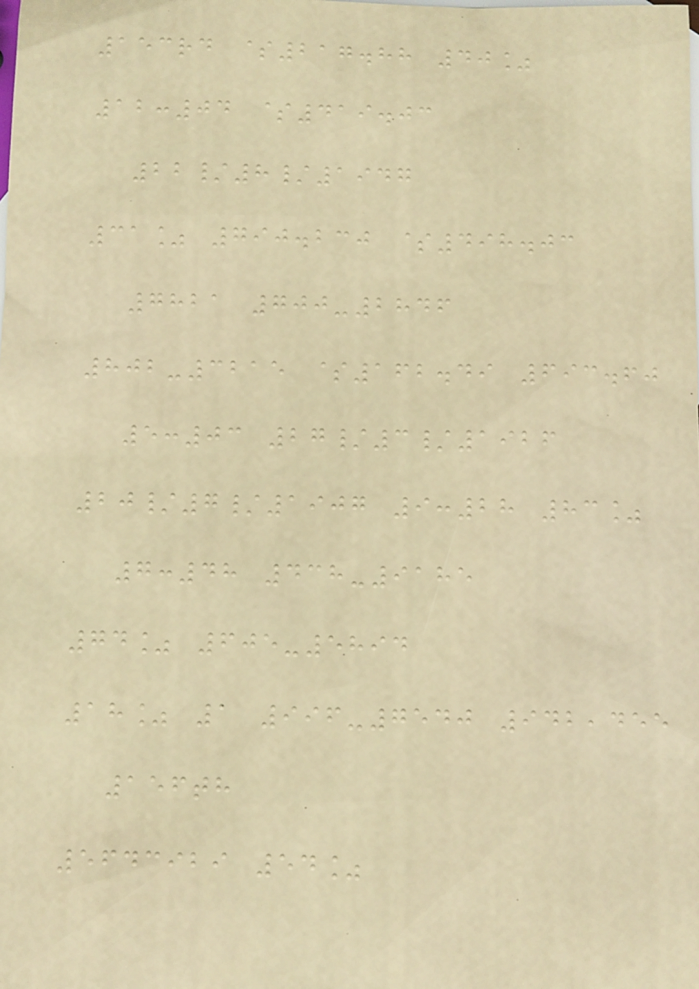153rd $217.88 40%
12:04 $419.03
22/8/1947
31% 790.230 $498.03
7821 700-2846
802-3215 $162.49 693.60
5:03 27/3/1926
20/7/1907 9:28 83%
7:48 438-9185
74% 605-5894
18% 1 996-7540 942,455
156th
5643929 54%
